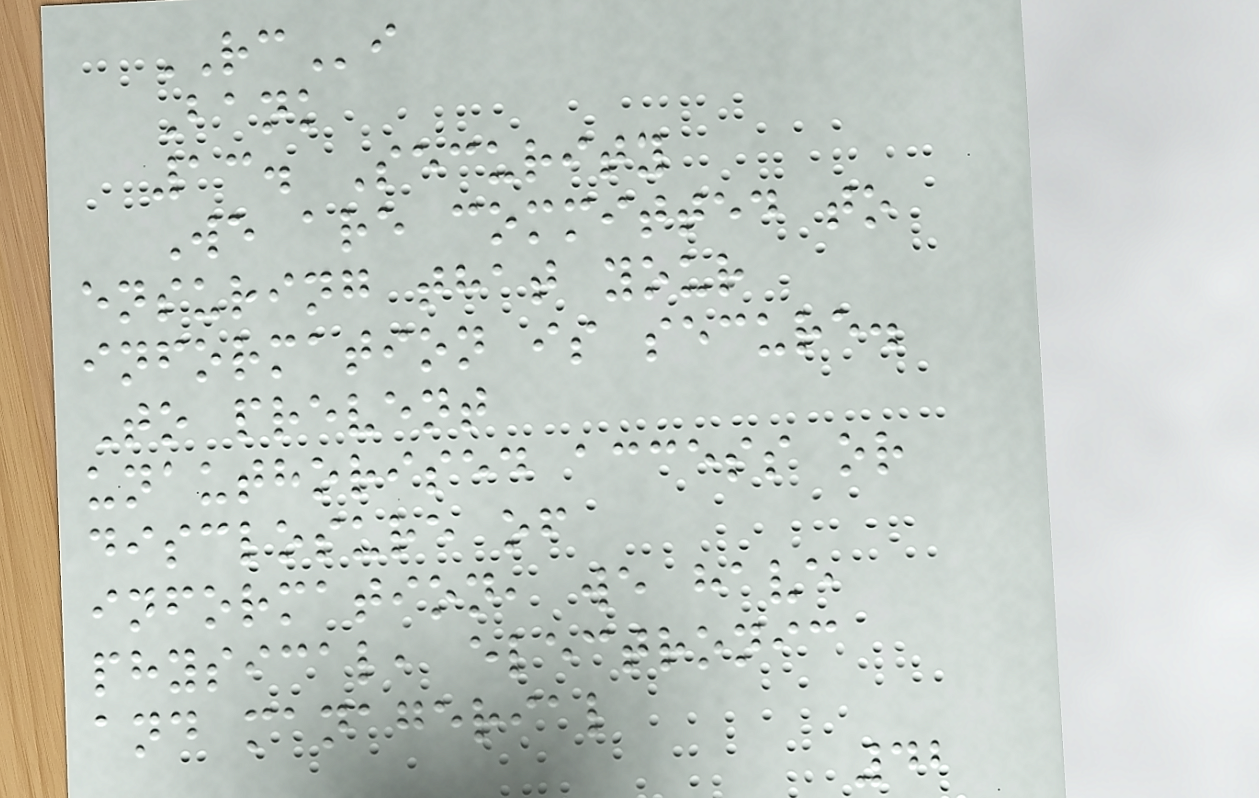RCi
Bank
13. Security
We are committed to
ensuring that your
information is secure.
To prevent
unauthorised access or
disclosure of
information, we have
physical, electronic
and managerial
42
